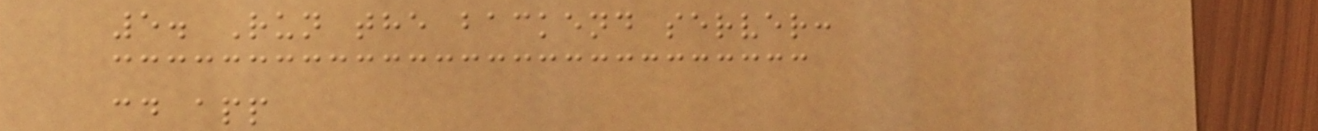5. Run the backend server:
cd app
